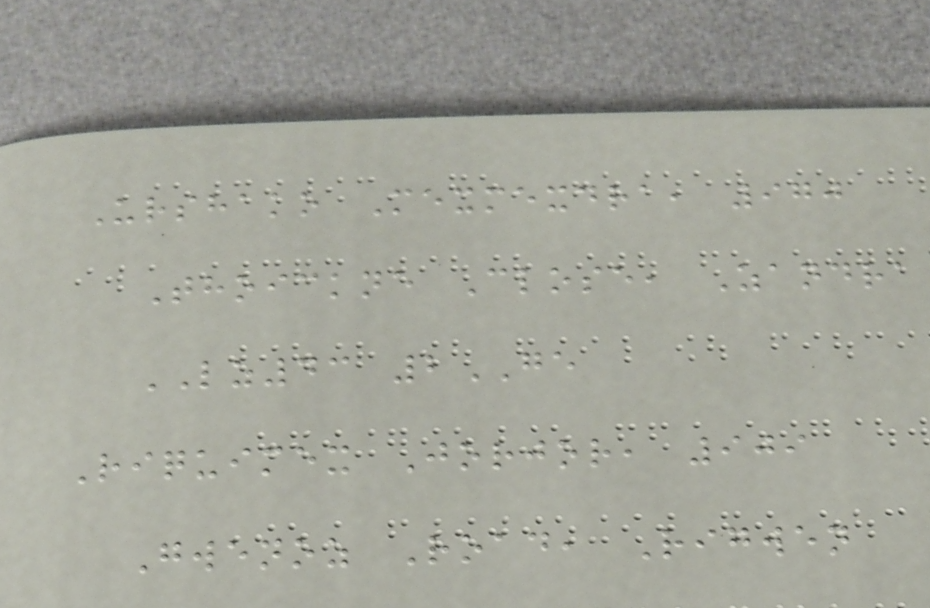Urshako Mexmexdra, 970
Thoickne Close, Zandra
LZ43 2GE
Riquimex Jorjor, 909
Gwenoz Road, Rigwen
